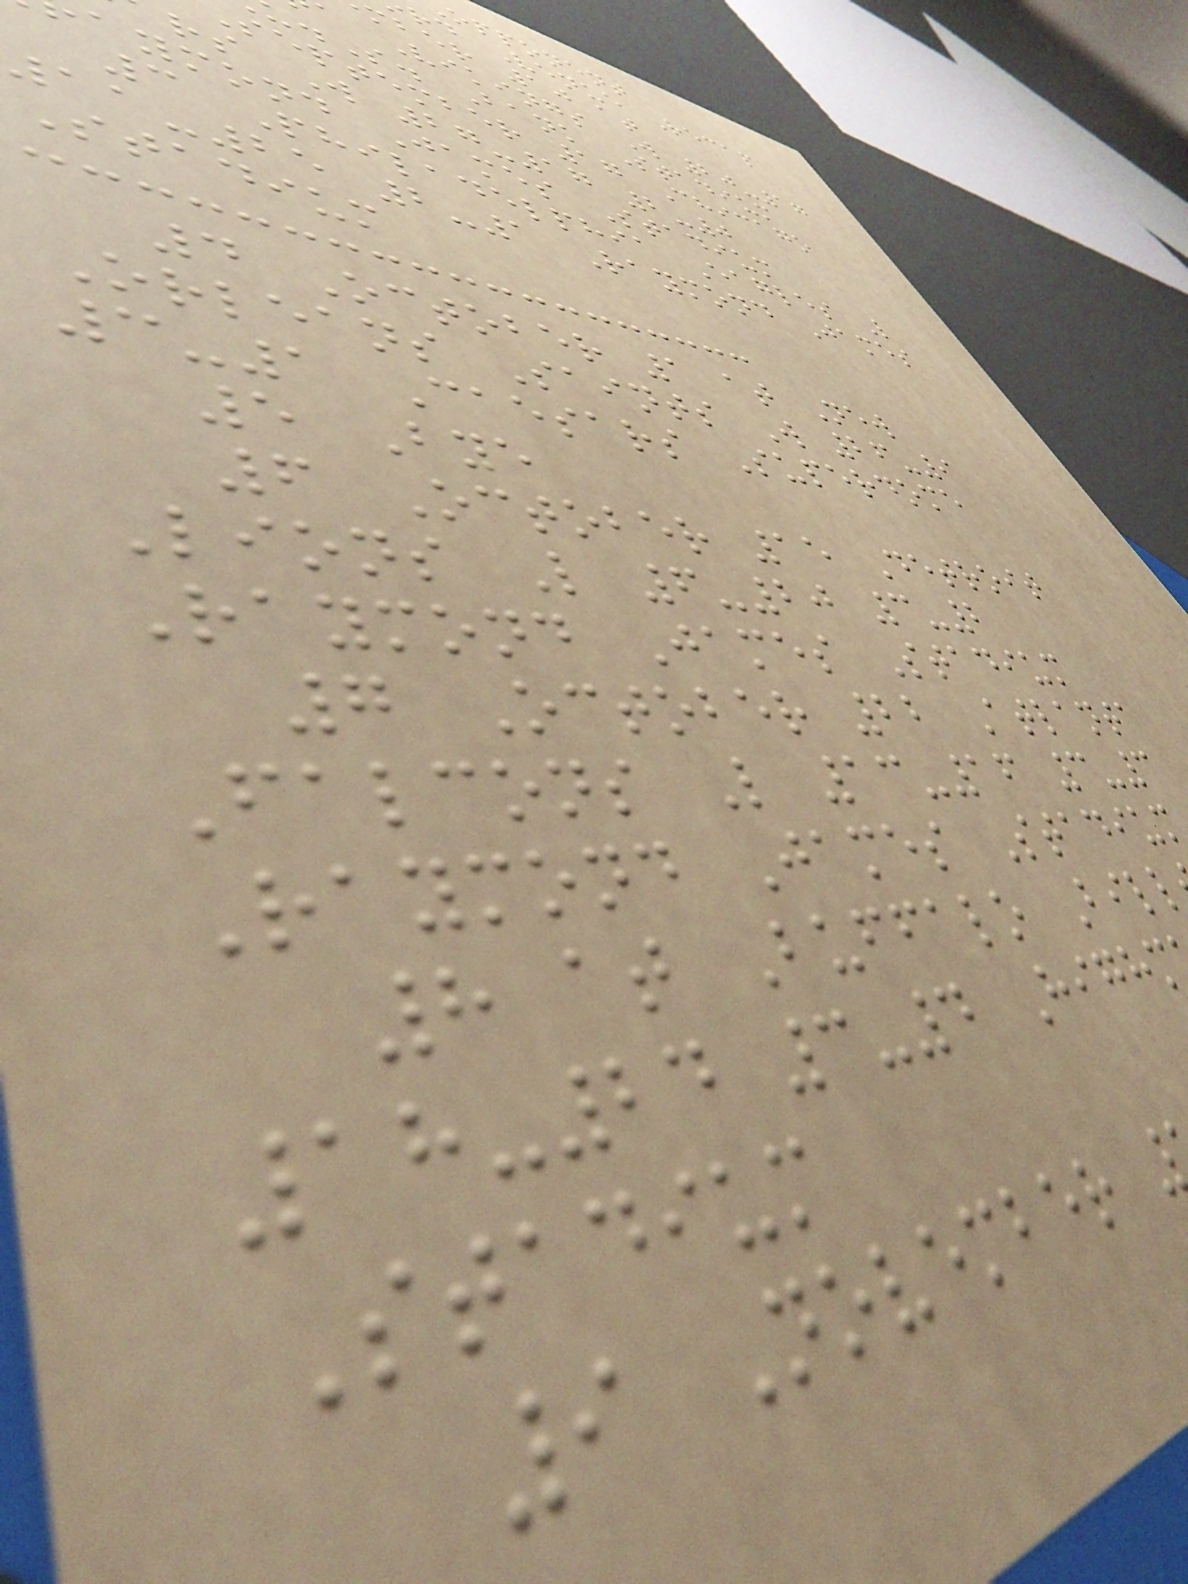opponent
rd Venue Recap
mber 10 at
Vikings W 20-17
.S. Bank Stadium
september 17 Chicago
rs W 27-17 2-0
aymond James Stadium
3 Philadelphia Eagles L
11-25 2-1 Raymond James
Stadium
4 October 1 at New
Orleans Saints W 26-9
3-1 Caesars Superdome
5 Bye
6 October 15 Detroit
Lions L 6-20 3-2
Raymond James Stadium
7 October 22 Atlanta
Falcons L 13-16 3-3
Raymond James Stadium
8 at Buffalo Bill
18-24 3-4 Highm
Stadium
9 November
